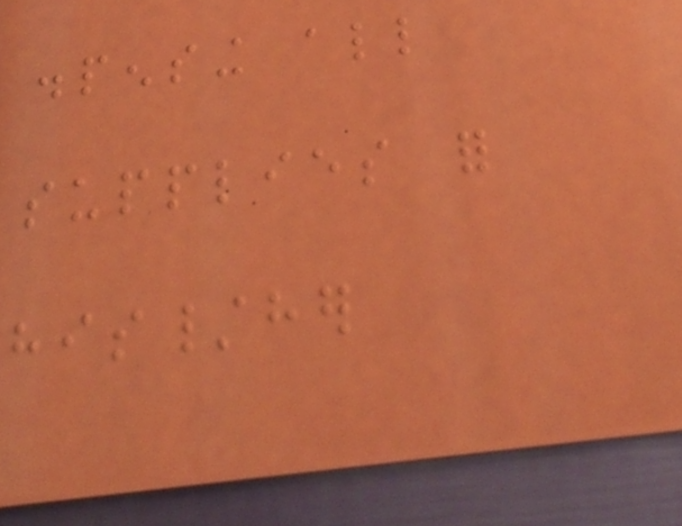dispensing all
supplies for
his/her
